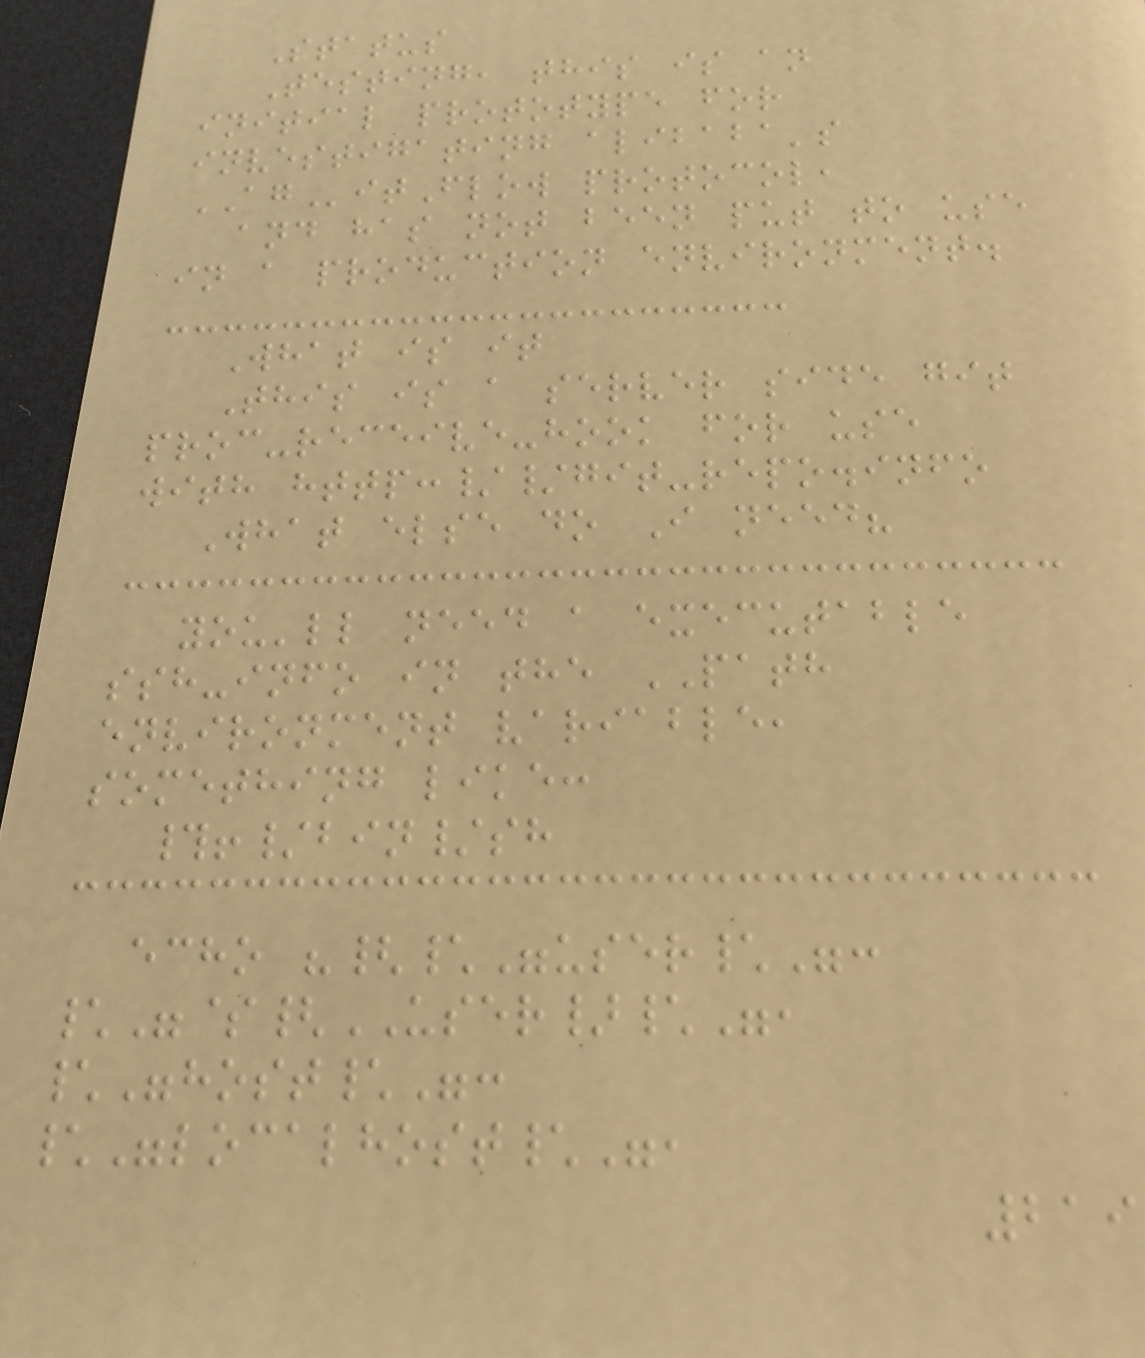Status
Testing, this is an
initial prototype for
investigating alibaba's
AGitFlow protocol,
and has not been put to use
in a production environment.
What is it
This is a server side git
proc-receive-hook for use
with http://git-repo.info
What else do I need?
you'll need a executable
ssh-info in the PATH
environment variable,
something like:
#!/bin/sh
echo "{\"user\":
\"${USER}\",
\"host\":
\"localhost\",
219
